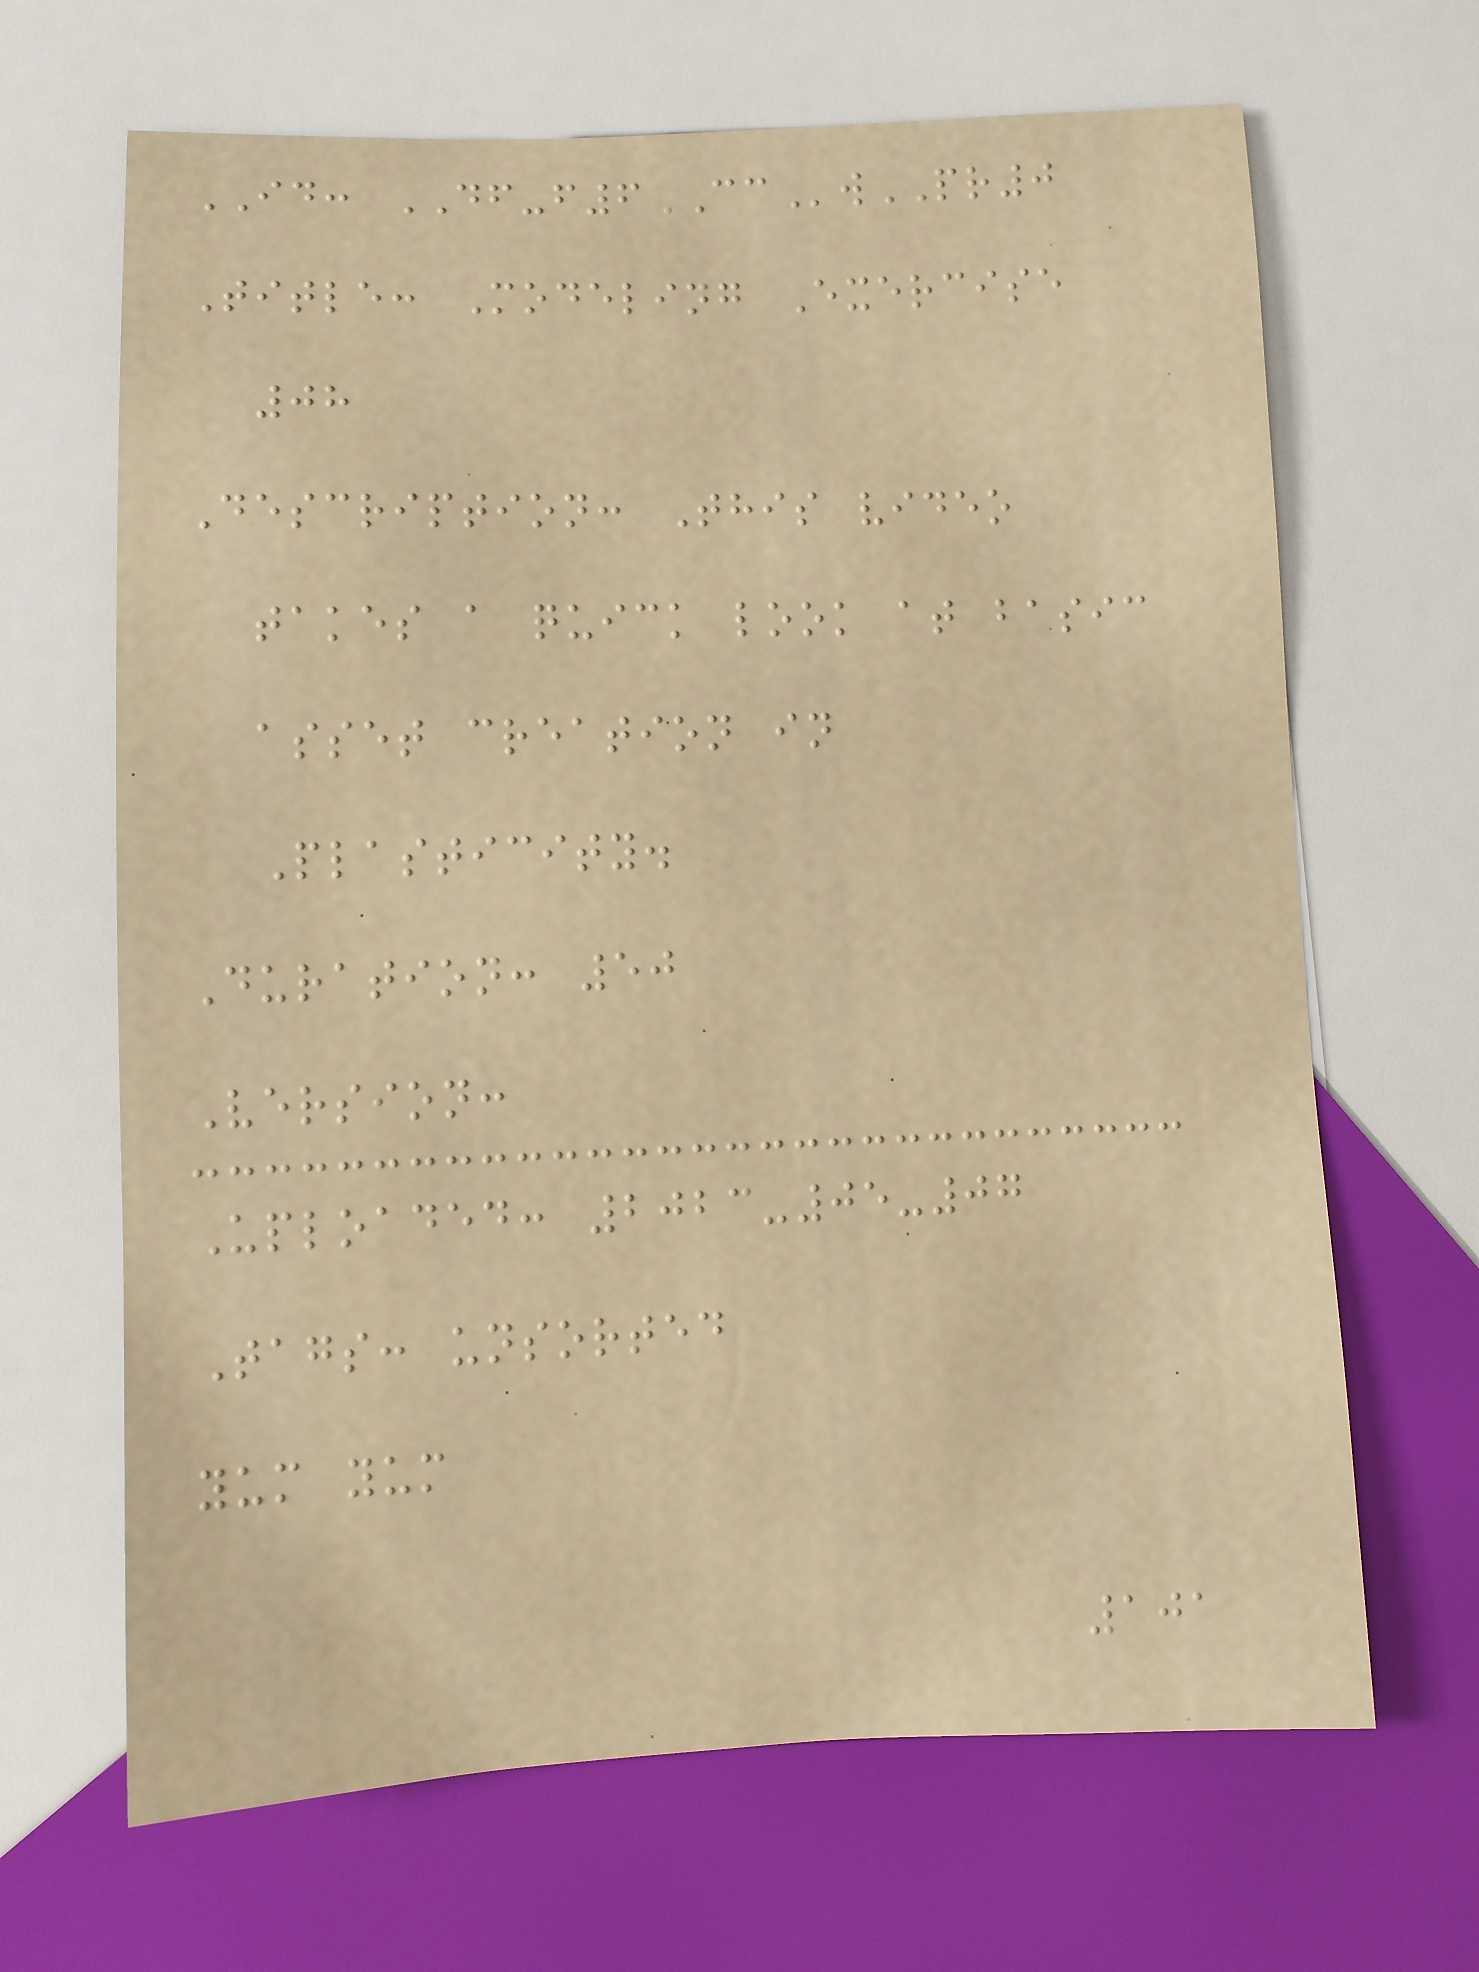ID: DF-f6CCwPR0
Title: Modeling Exercise
08
Description: This video
takes a quick look at basic
asset creation in
Plasticity.
Duration: 50
Version:
Uploaded: 2023-05-07
Tags: unsorted
yum yum
101
